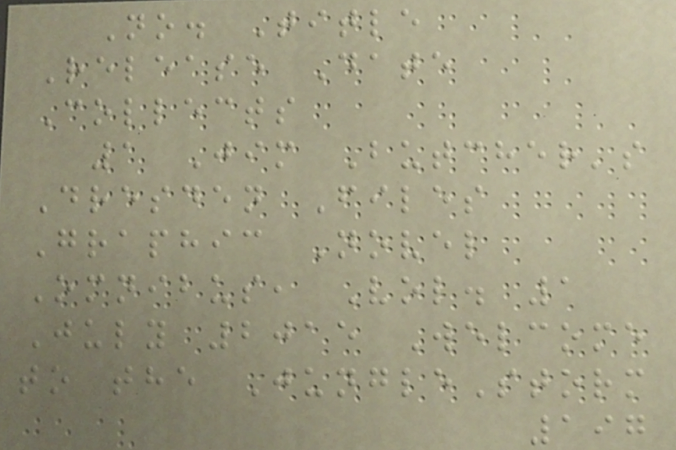No. Title
Release Date
Collects
1 Jim Butcher's
Dresden Files
Graphic Novel
Omnibus, Vol. 1
July 2015 Welcome
to the JungleStorm
197
